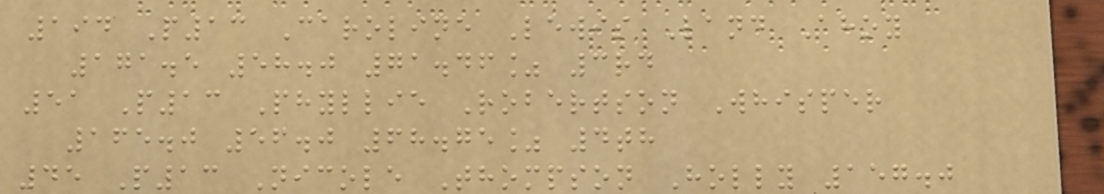194 P13 Caroline Lewis Land Ahoy
171.5 58.0 71.46% 3rd
51 P13 Phyllie Robertson Whisper
165.0 56.0 68.75% 4th
45 P13 Nicole Thompson Holly 157.0
